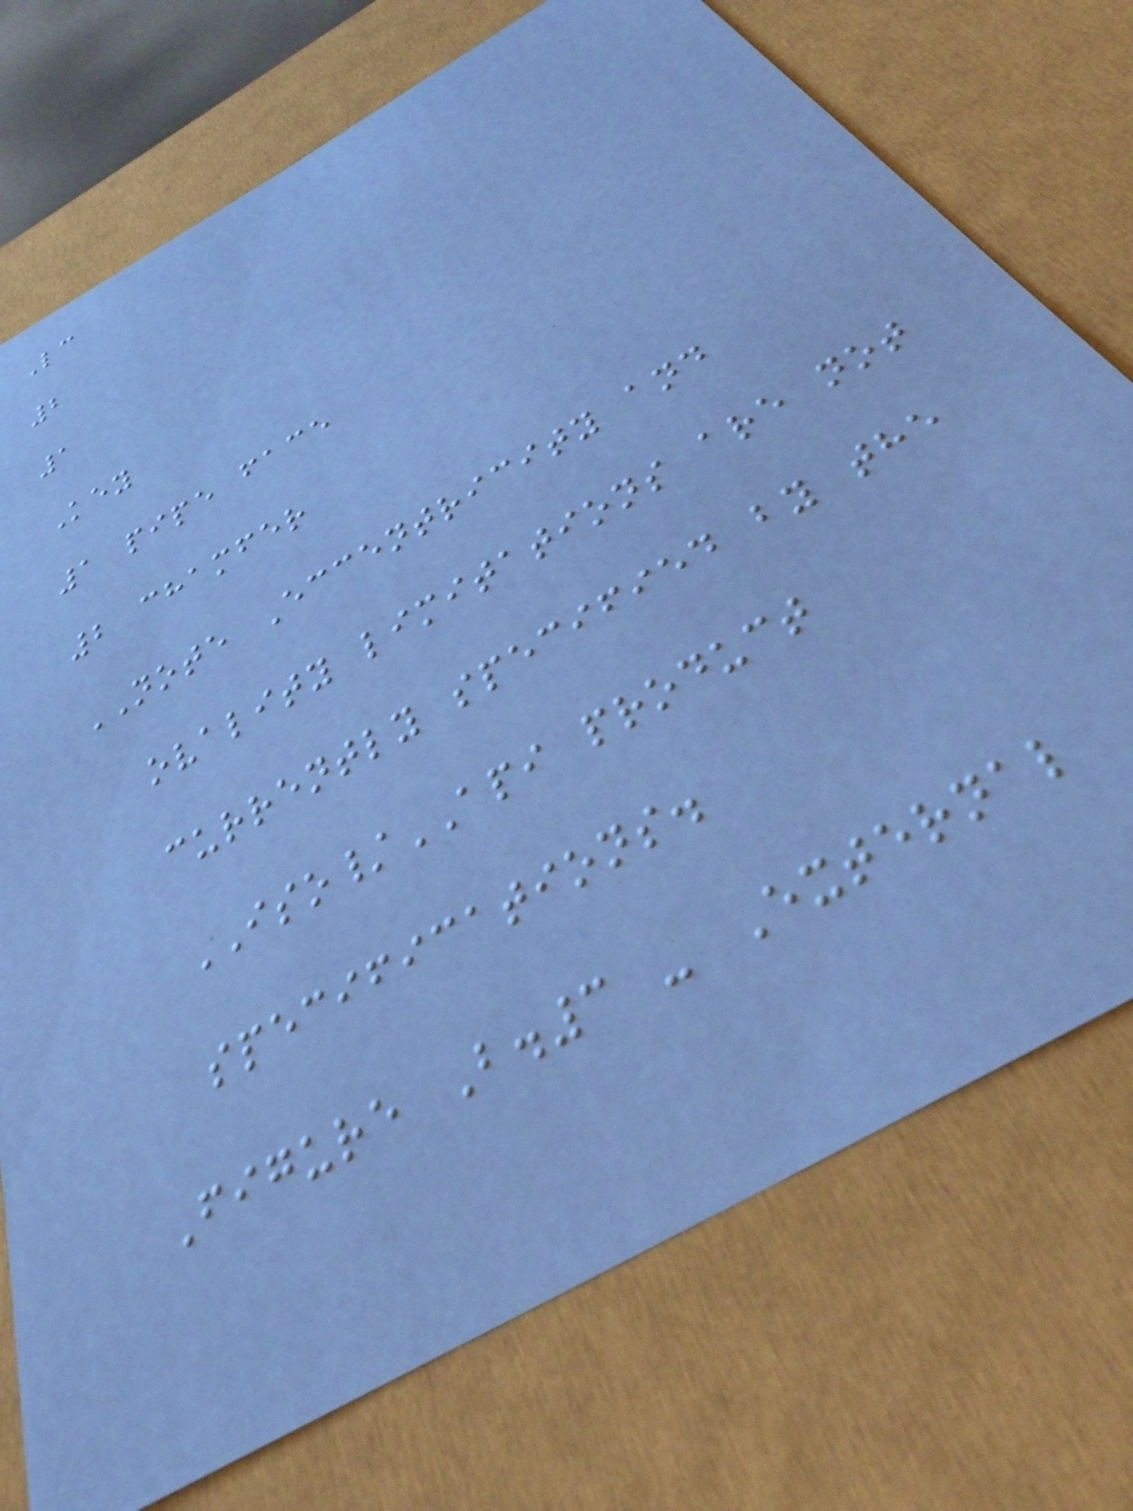Lc
2
1
Key
1 pipe face
2 chamfer
NOTE Eccentricity and
ovality limitations are not
currently specified by the
ISO/API product
specifications.
Figure B.3 - External
